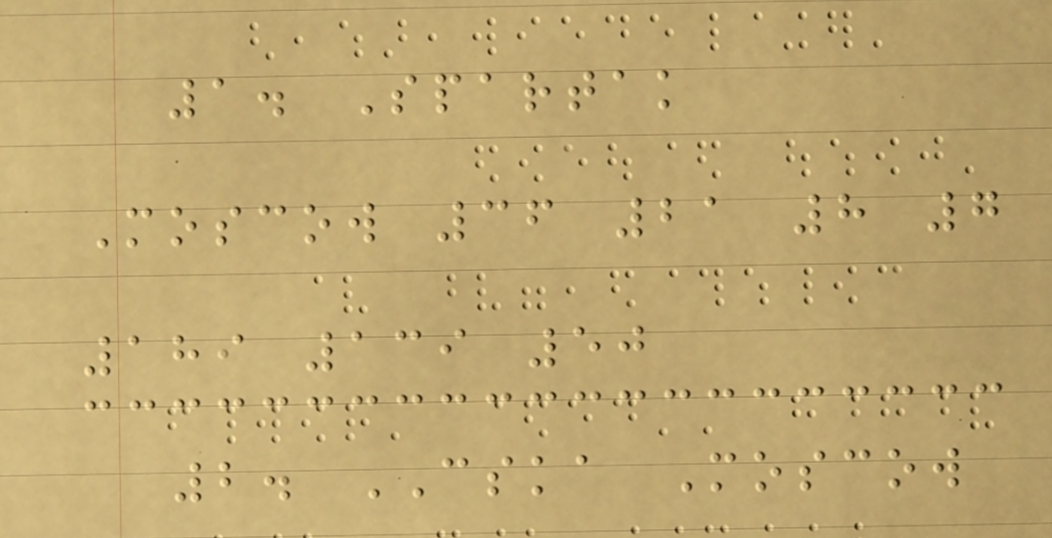1. Spartak
Moscow 36 21 8 7
189 139 50
2. CSKA Moscow
